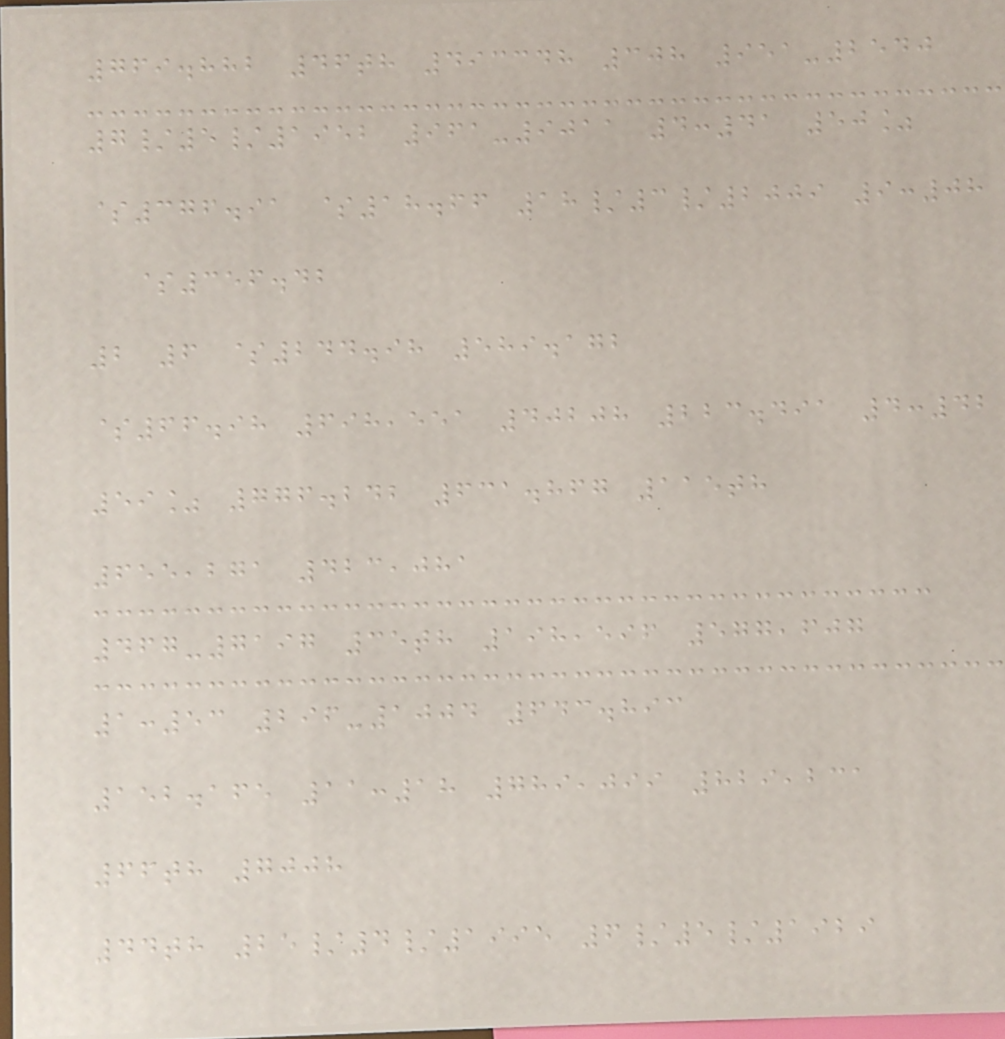769.882 46th 493348 308 951-2540
7/5/1952 961-9011 4:41 50%
$376.91 $18.66 18/3/2009 9:08
$356.42
2 6 $244.98 589.172
$66.98 698,551 40208 223.491 4:42
59% 776.242 631.867 115th
655,271 423,081
467-7197 35th 198,596 577,607
1:53 296-1004 643.893
152.165 11:18 789,099 829,231
66th 7008
44th 25/4/1995 6/5/1929
